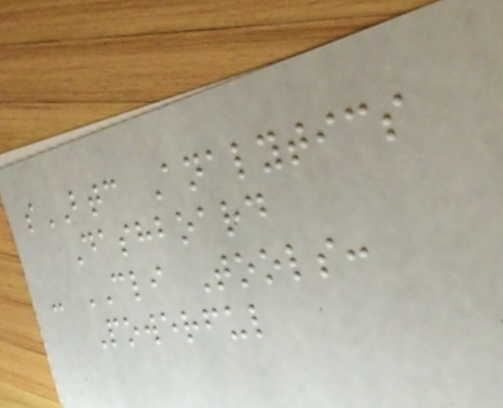sBTC Analytics
Dashboard
- CLI Tools:
Powerful
